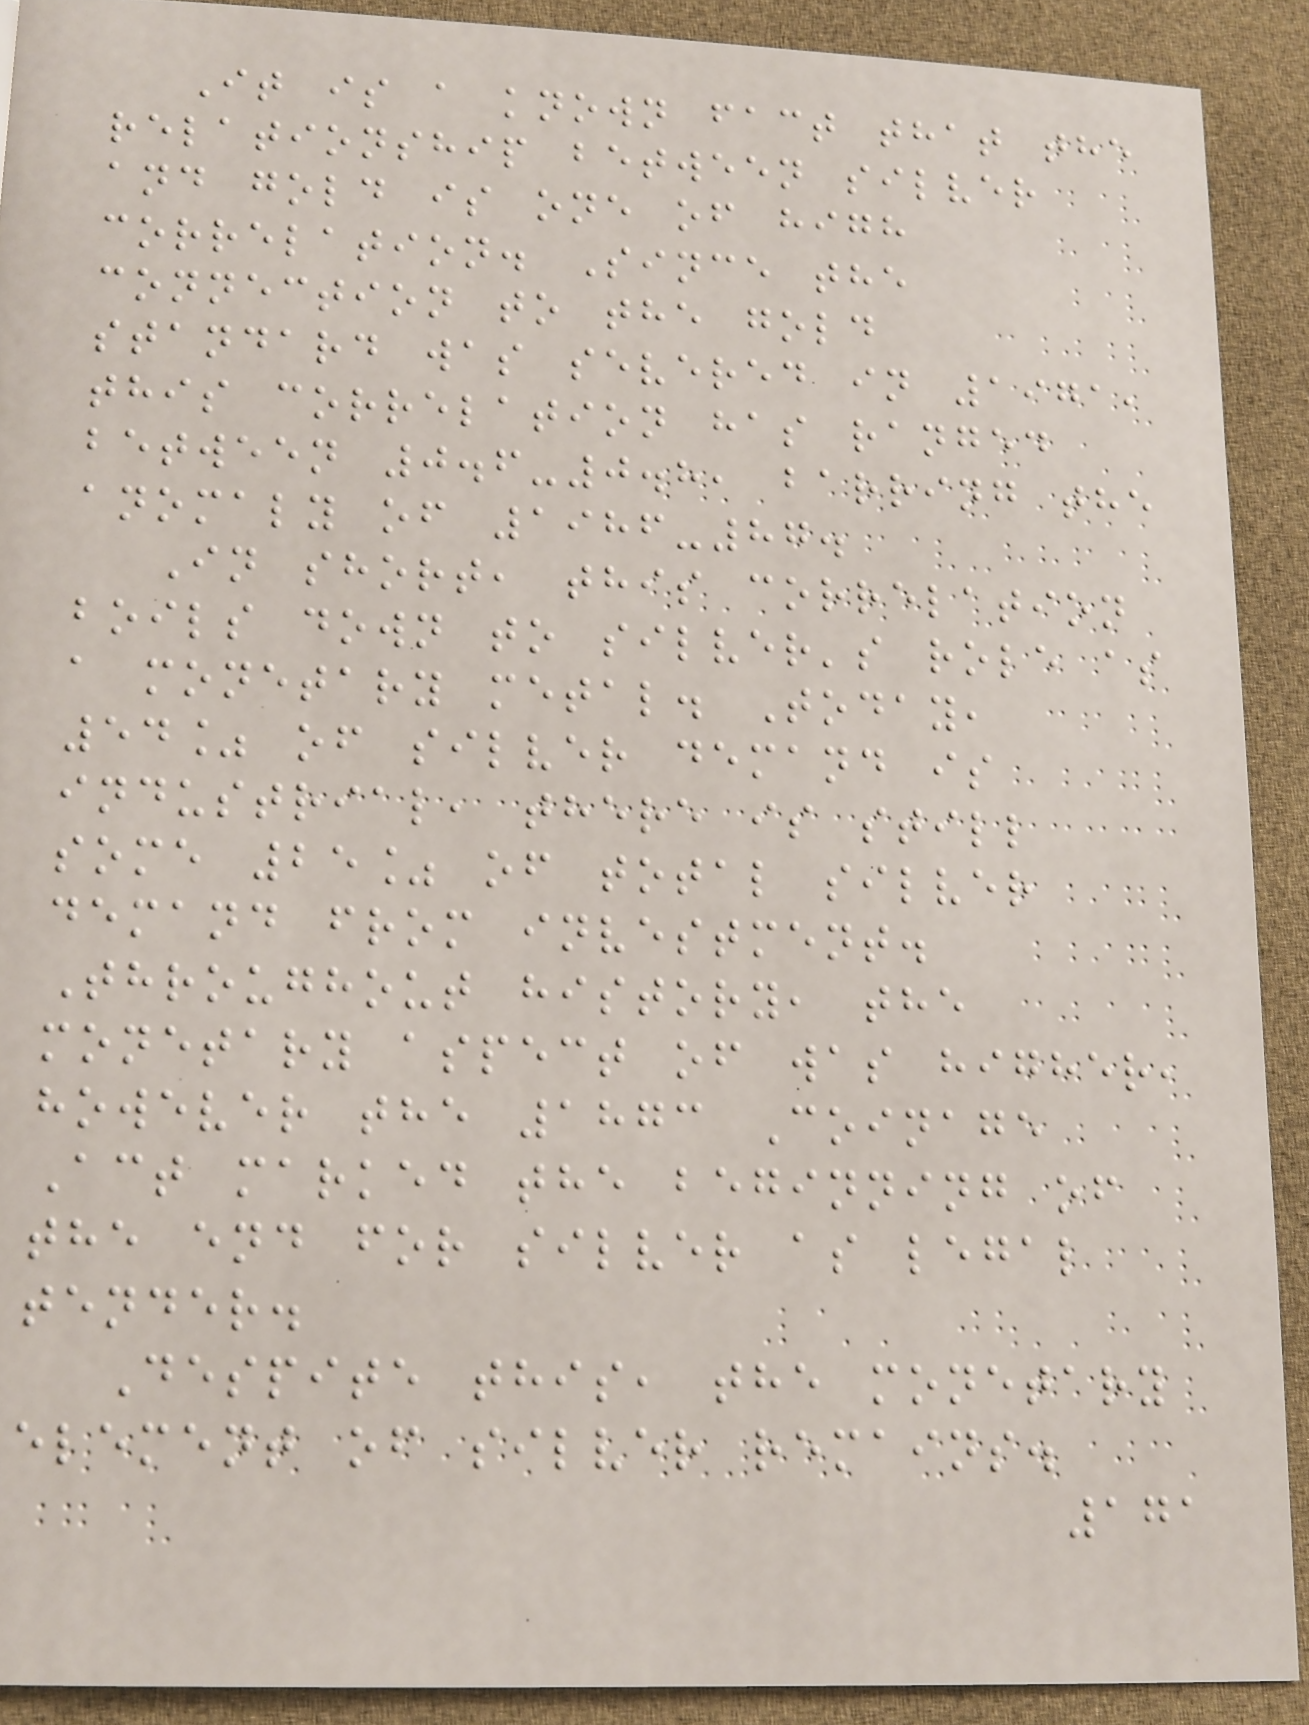It is a known fact that the
relationship between silver
and gold is one of high
correlation. Since the
connection to the gold
standard was severed in 1971,
this correlation has ranged
between 0.6-0.8, barring the
anomaly of 1986-87.
In short, this correlation
boils down to silver's role as
a monetary metal. Today,
54% of silver demand is
industrial, there is still
some 25% of total silver
demand from investment.
Throughout history, the
monetary aspect of was higher,
however the 1873 Coinage
Act marked the beginning of
the end for silver as legal
tender.
Despite this, the monetary
element of silver remains.
171
